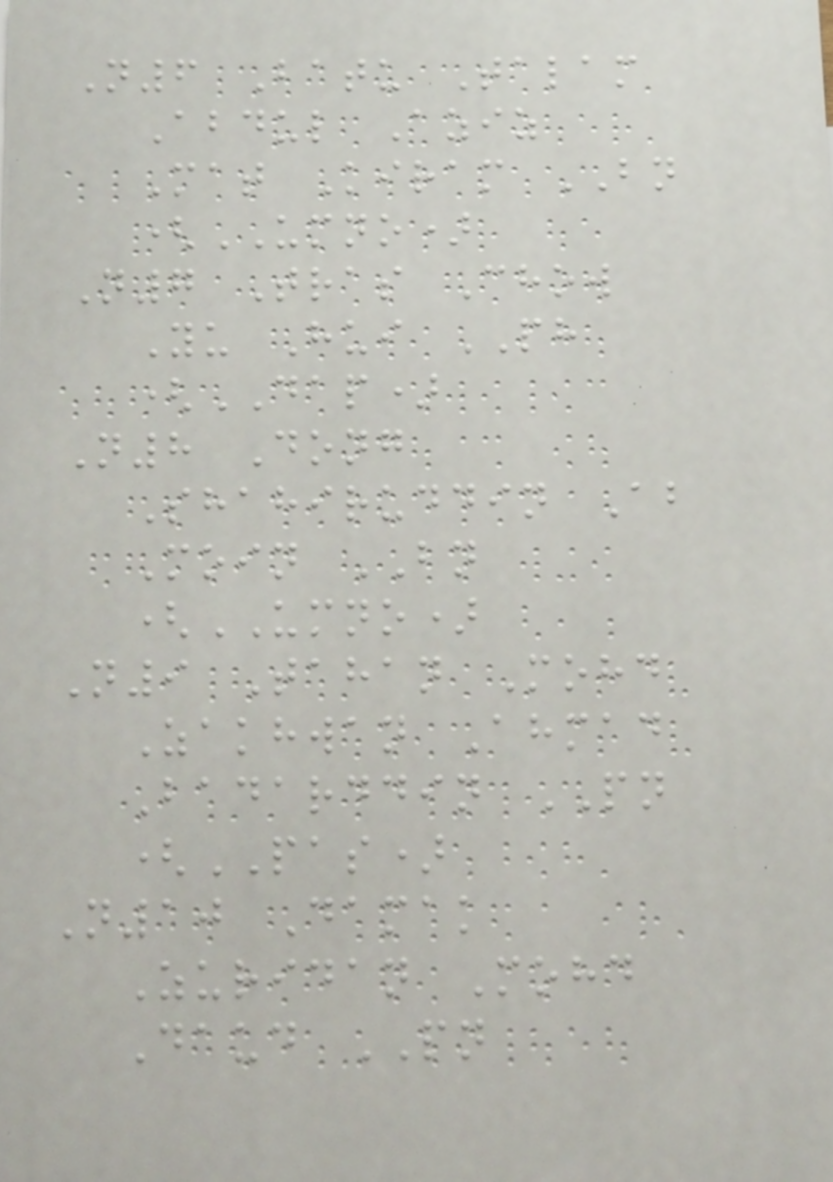N6 Batu Talam
Abdul Aziz
Mat Kiram BN
(UMNO)
N7 Tras Chow
Yu Hui PH
(DAP)
N8 Dong
Shahiruddin Ab
Moin BN
(UMNO)
N9 Tahan Mohd
Zakhwan Ahmad
Badarddin PN
(PAS)
N10 Damak
Zuridan Mohd
Daud PN
